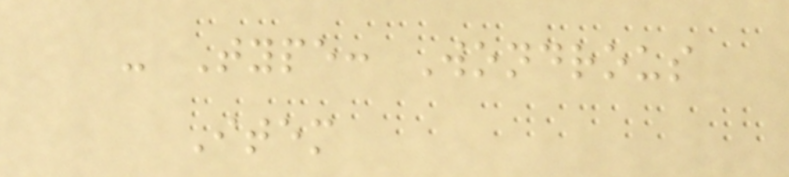- Type: Wondrous
Item
